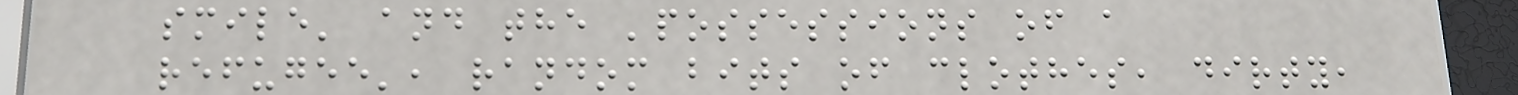smile' and the 'possessions of a
refugee', random bits of clothes, dirty,
